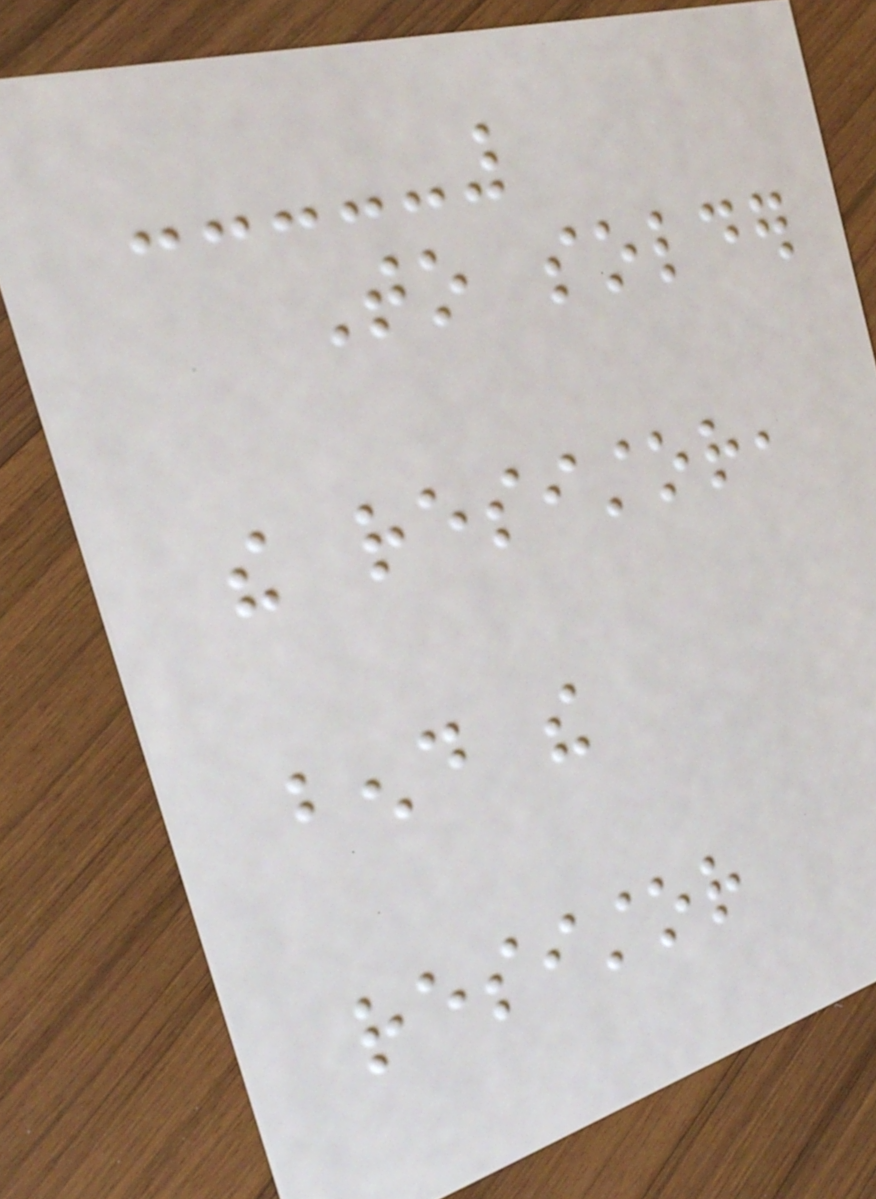To solder
the resistor,
bend the
resistor
